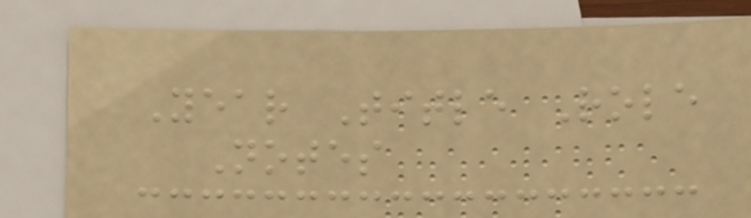Year Title Role
Notes
